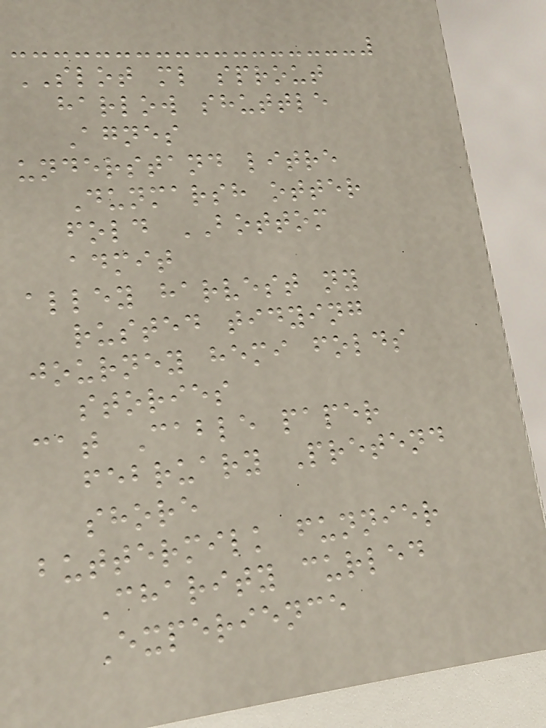SLOT ml sprout
harlow shuttle
Agnes
understand litre
Dunmarsh otter
fold BOTTOM
admit
alley harvest ny
rusted tidying
journey hemi folds
stories
cat Cable paper
february Pretend
shore
buttermilk funnier
Charity curled
Experience
